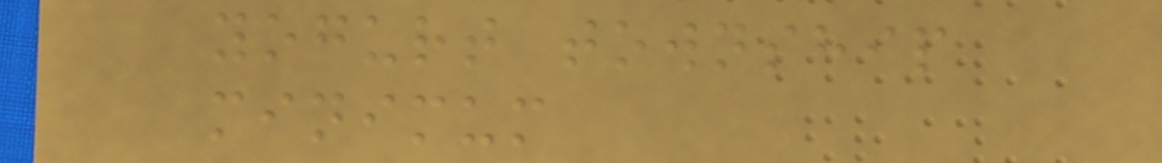yogurt township
minimum
